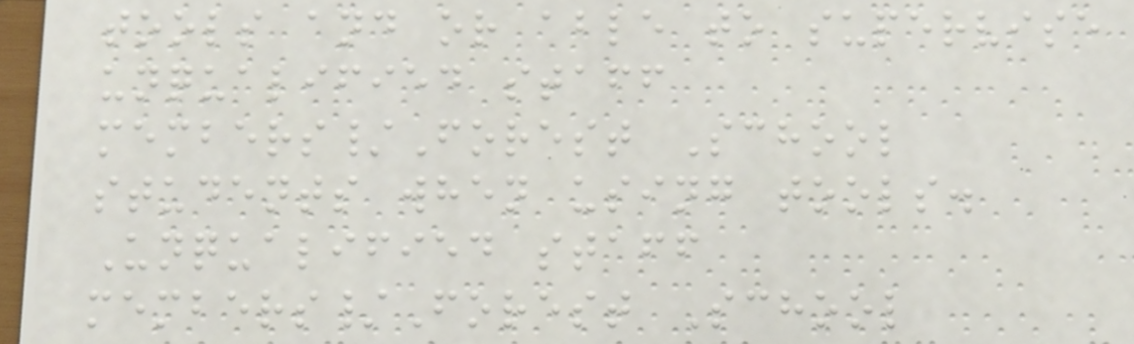tools and or able to supervise
unqualified staff
members/Forest School
students when using tools.
Unqualified staff
members/Forest School
